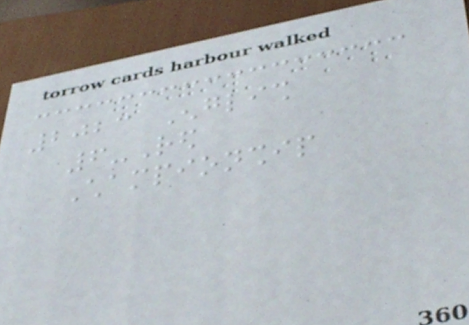2023 English
6-Red
Championship
